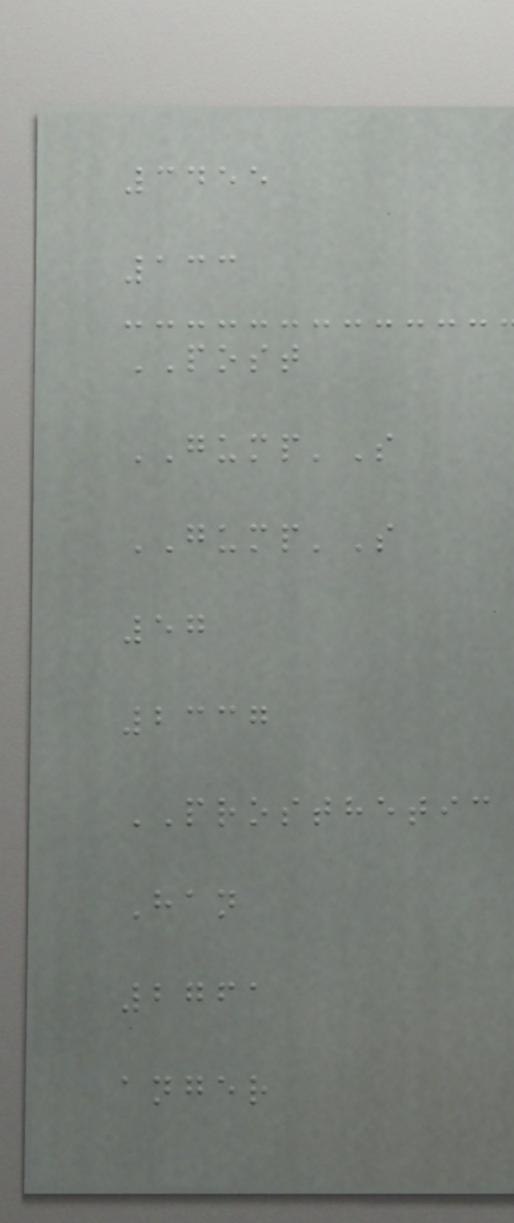3455
133
POST
GUMP'S
GUMP'S
57
2337
PROSTHETIC
Han
2761
anger
